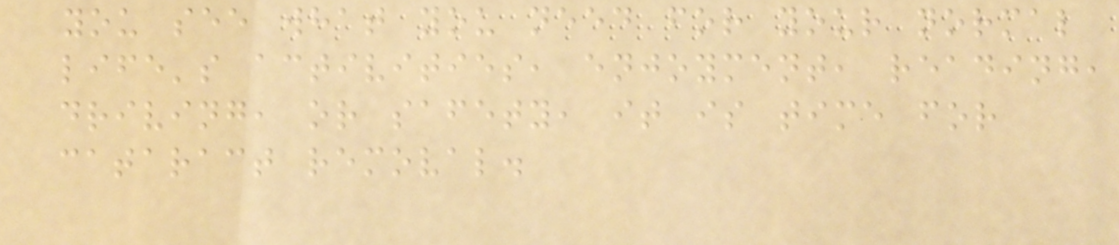you see what you need for your normal
life's activities, enjoyment, reading,
driving, or safety, it is time for
cataract removal.
